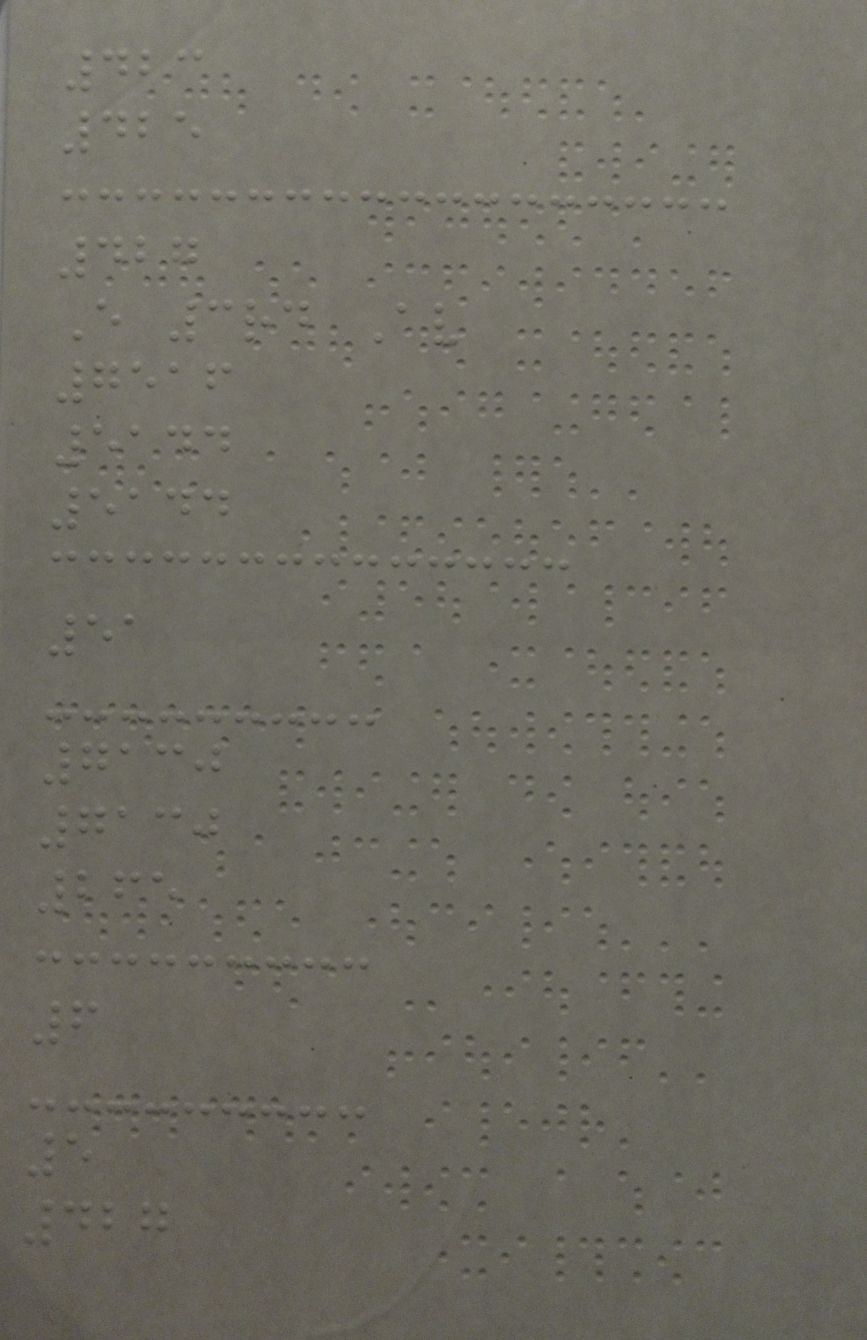423
425
427
E 3rd Av
7516
5144
5144
51
7130
7130
265
6
5
427
